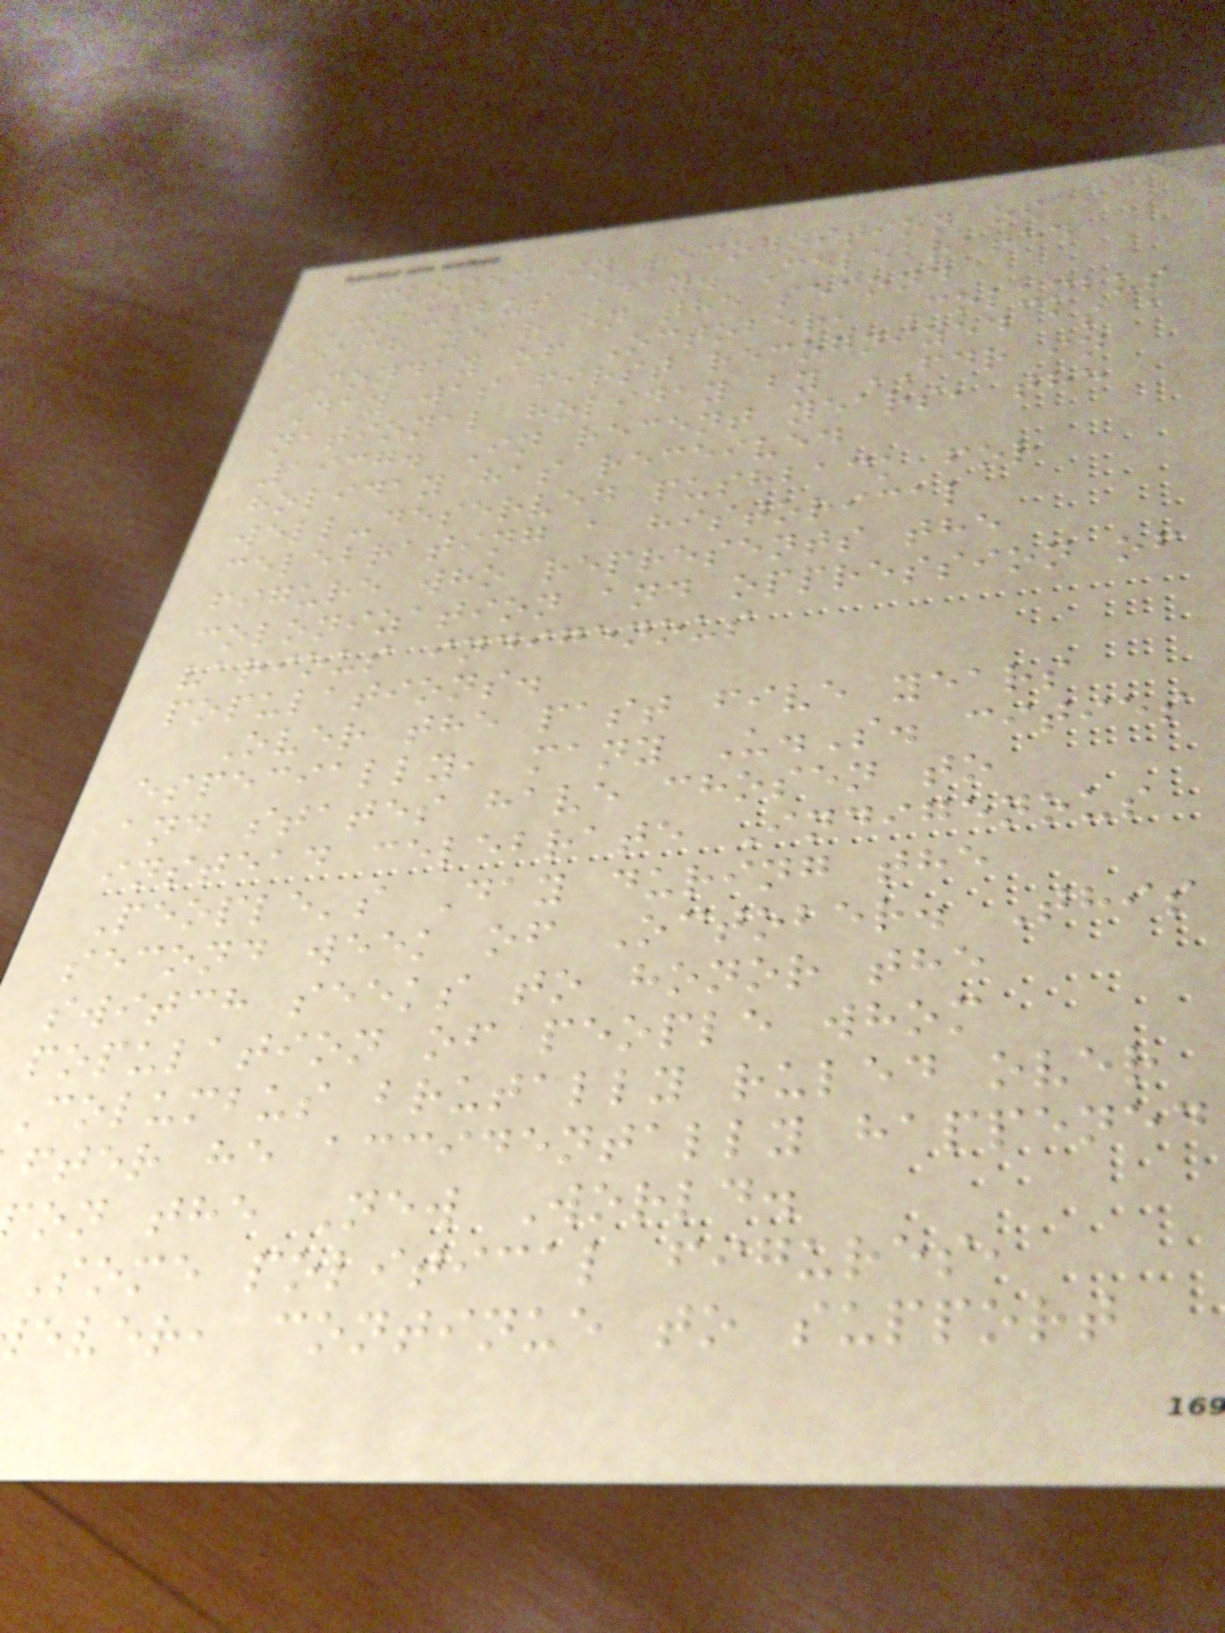closed in recognition of
Columbus Day. Celebrated
each year on the second
Monday of October, Columbus
Day was first recognized as a
national holiday by FDR in
1937. In recent years, the
holiday has received
well-deserved pushback for
celebrating a historical
figure who represents the
colonization and oppression of
various indigenous
populations.
Over the past five years
especially, many U.S. cities
and states have chosen to
instead celebrate Indigenous
People's Day during the
second week of October. This
switch seeks to honor the
population of people whom
Columbus brutally ruled over
fter he accidentally happened
on the New World.
Some political figures,
ever, continue to support
